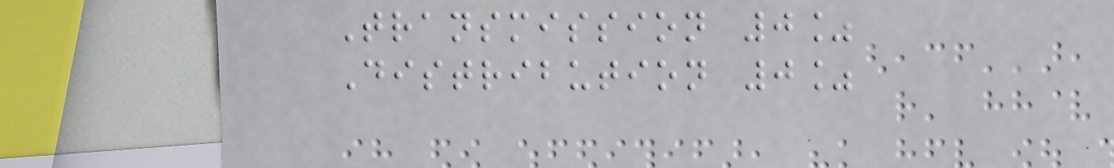Transmission 0%
Distribution 0%
